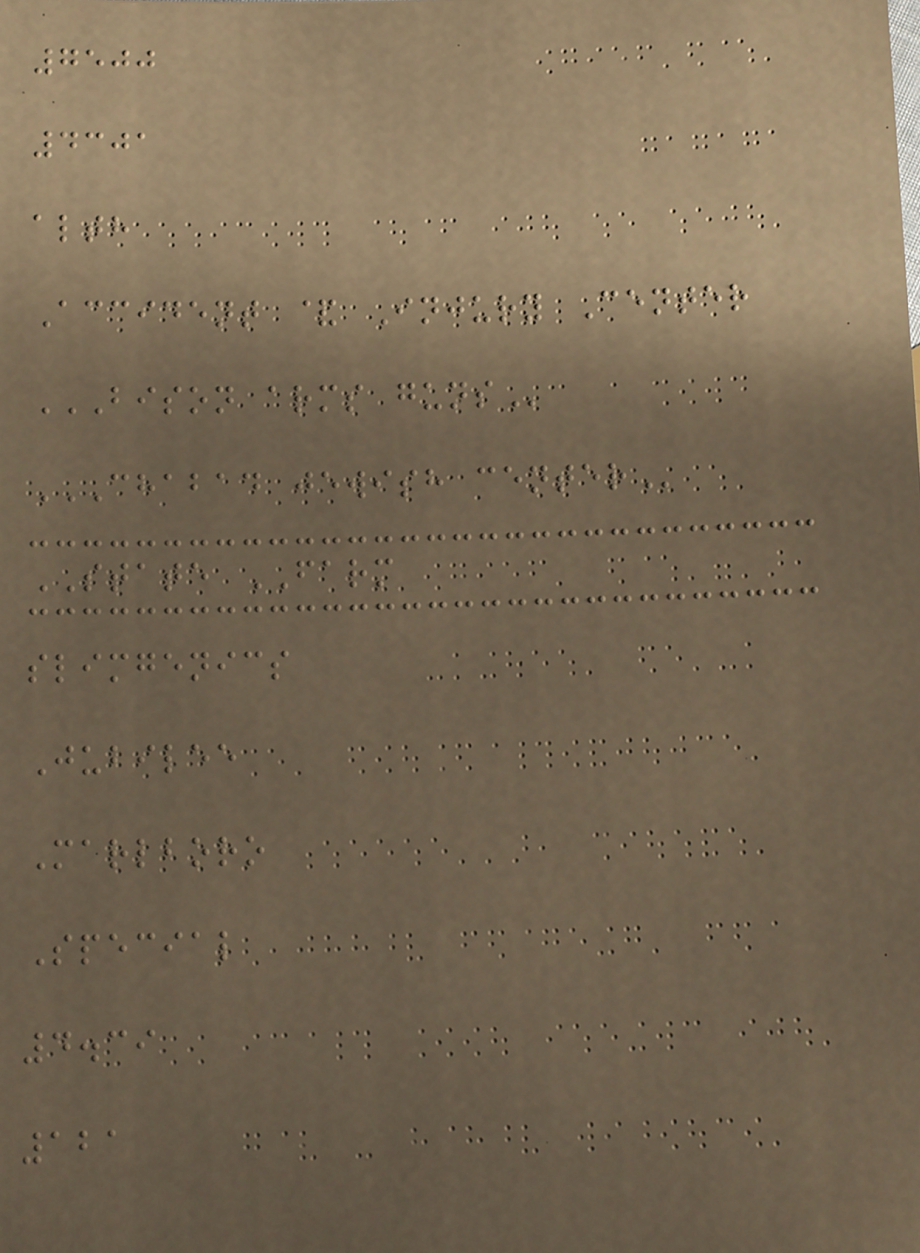7500
4301
alth
Accident & Injury Center
BISON ARMS GUNS
CHABAD JEWISH CENTER
STATE FARM
slimgenics
Jubilee
Marlboro
Special
4.39
121
